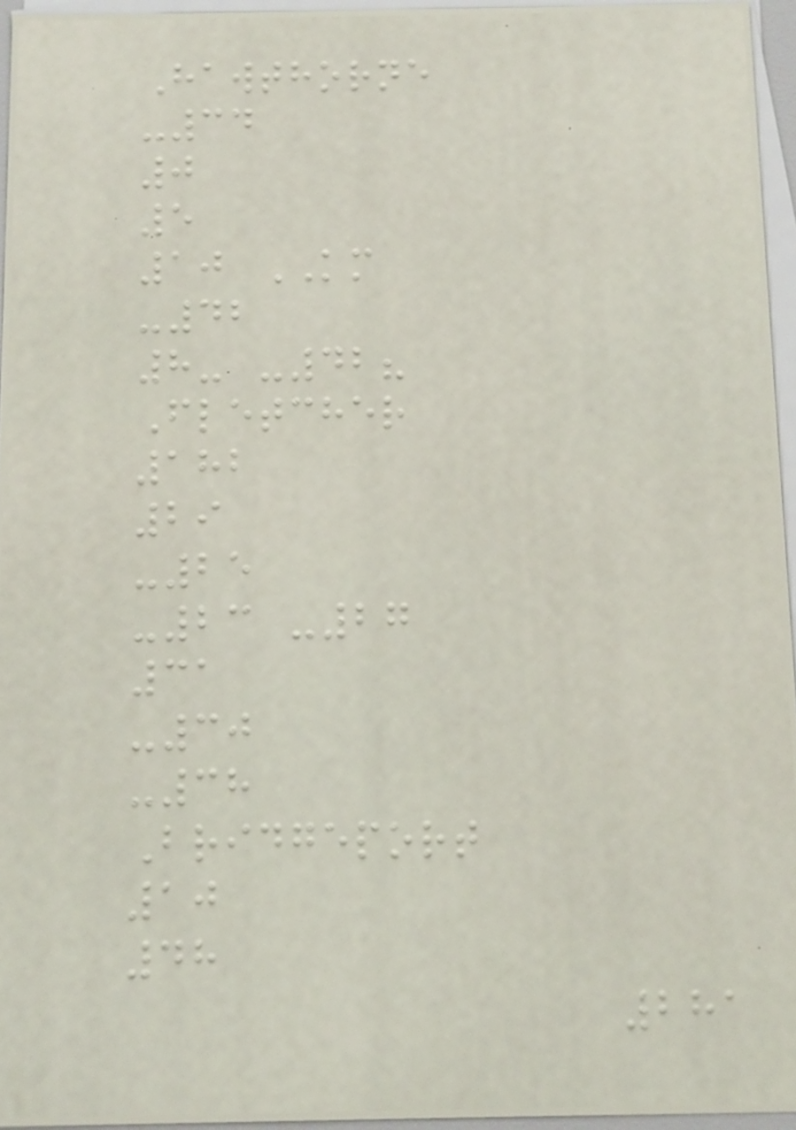Hawthorne
-34
0
5
10 KM
-42
8- -42?
Fletcher
182
29
-25
-23 -27
31
-30
-38
Bridgeport
10
48
281
